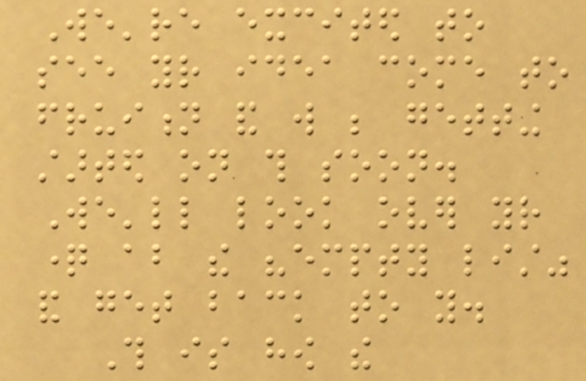We're excited to
see your idea come to
fruition and will be getting
started on this soon.
We'll look over your
question about the "empty list"
and get back to you.
This is how the
